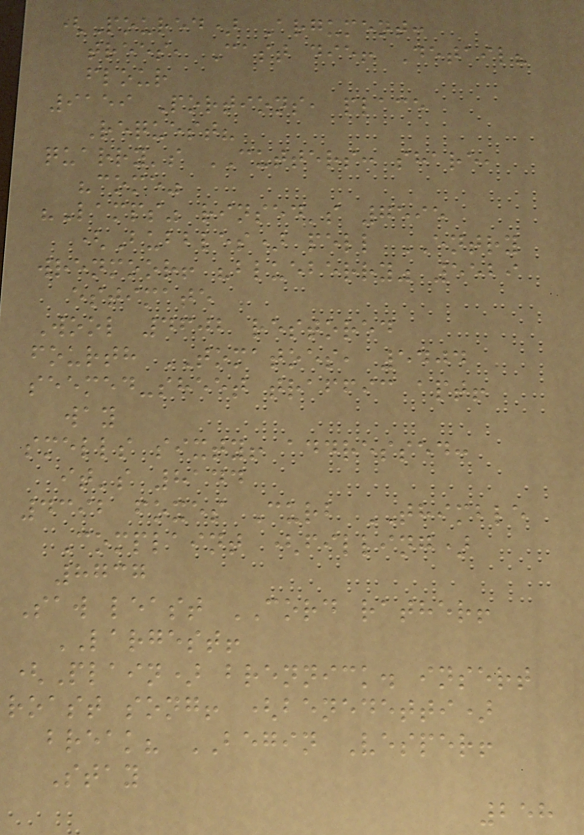(Poured) Argument:
trees, Cast die! Detail?
flour
9159 Portions, place
Request?
quarry's CUTTERS: share,
"come"
"Lamps" rinsed's 7595
(Bubbles) pell ENTRY
wrenmoor! "blueberry" 5529
estimate
Wool 4602 restored
fourth TOMATOES, 5404
seemed-sheet traffic apt!
way
smells sixty! addressed:
it's 8144
4392 foxes Curb THIMBLE
Complaint (filling)
8737
Saw least CORD rather!
LARGEST!
(Plain) brennick. insert
roast song! (benedetti)
break? BEGIN Vesper!
Stay
258
